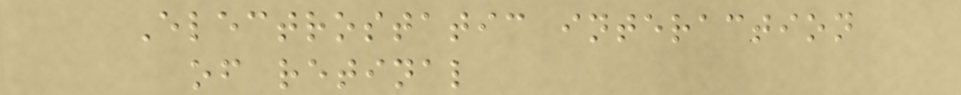Electrostatic interaction
of retinal
